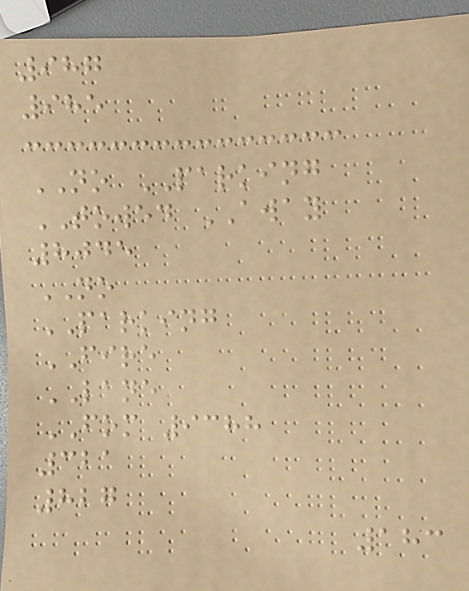987
985
NO PARKING
TOWED AWAY
8045
NO
PARKING
FIRE
LANE
FOM 9388
321
827
183
